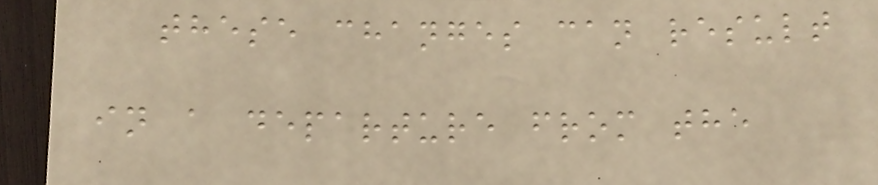these changes can result
in a departure from the
